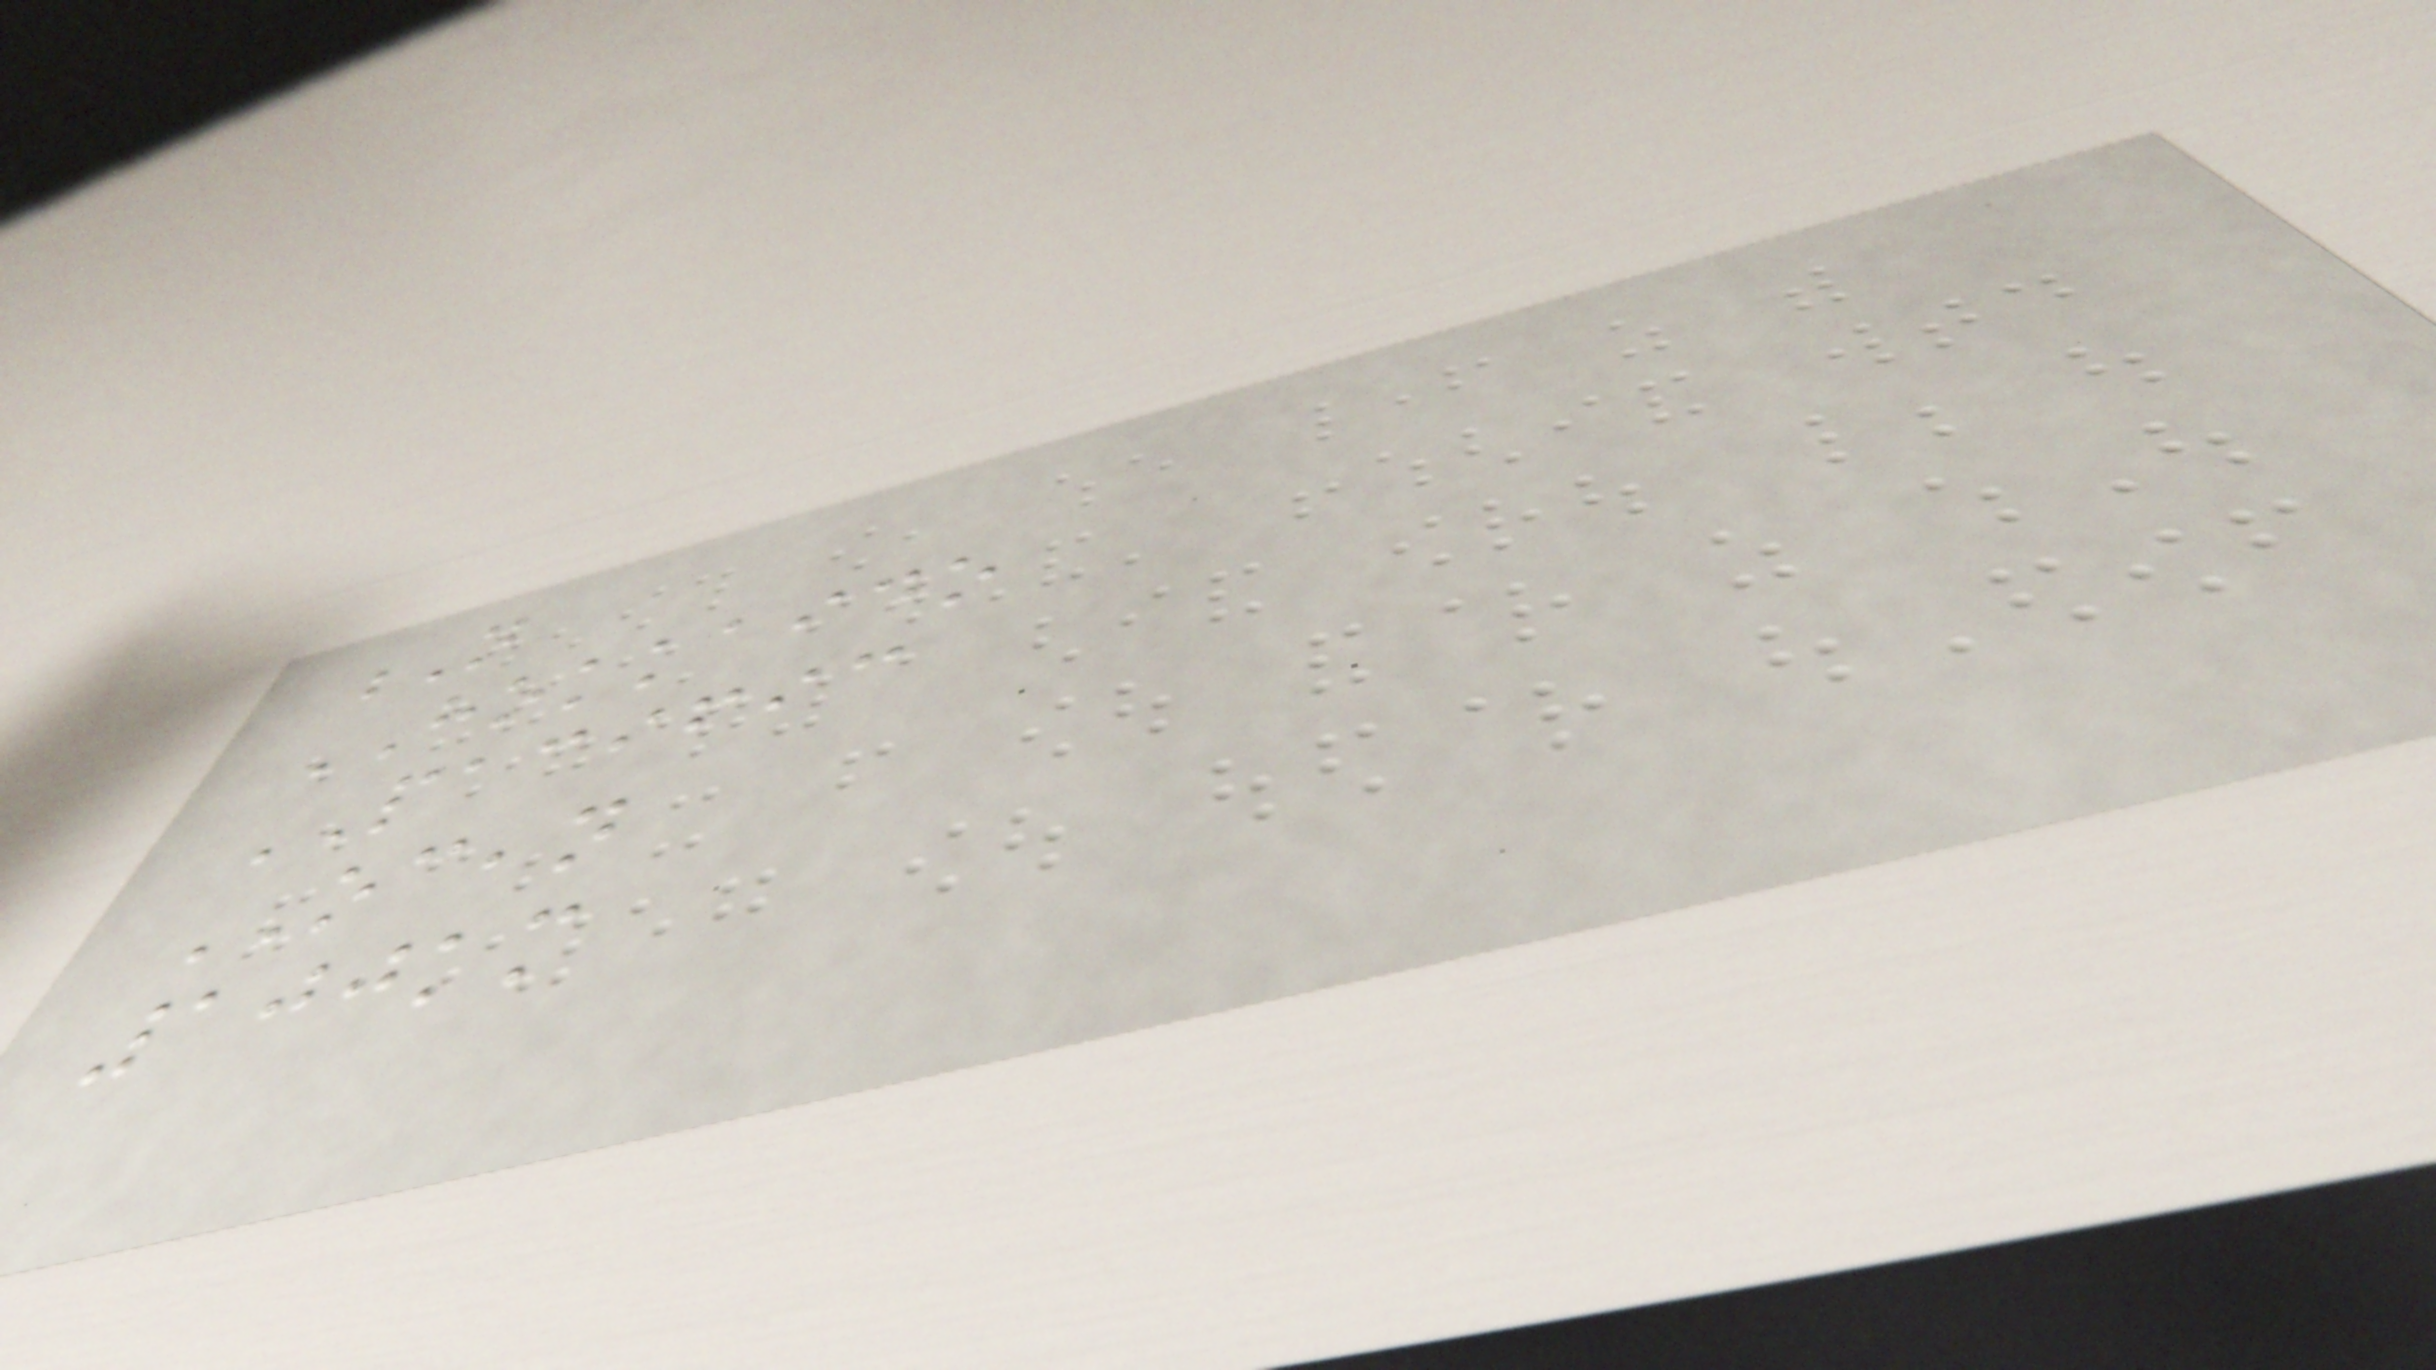N
HOKKAIDO
PACIFIC
OCEAN
100km
